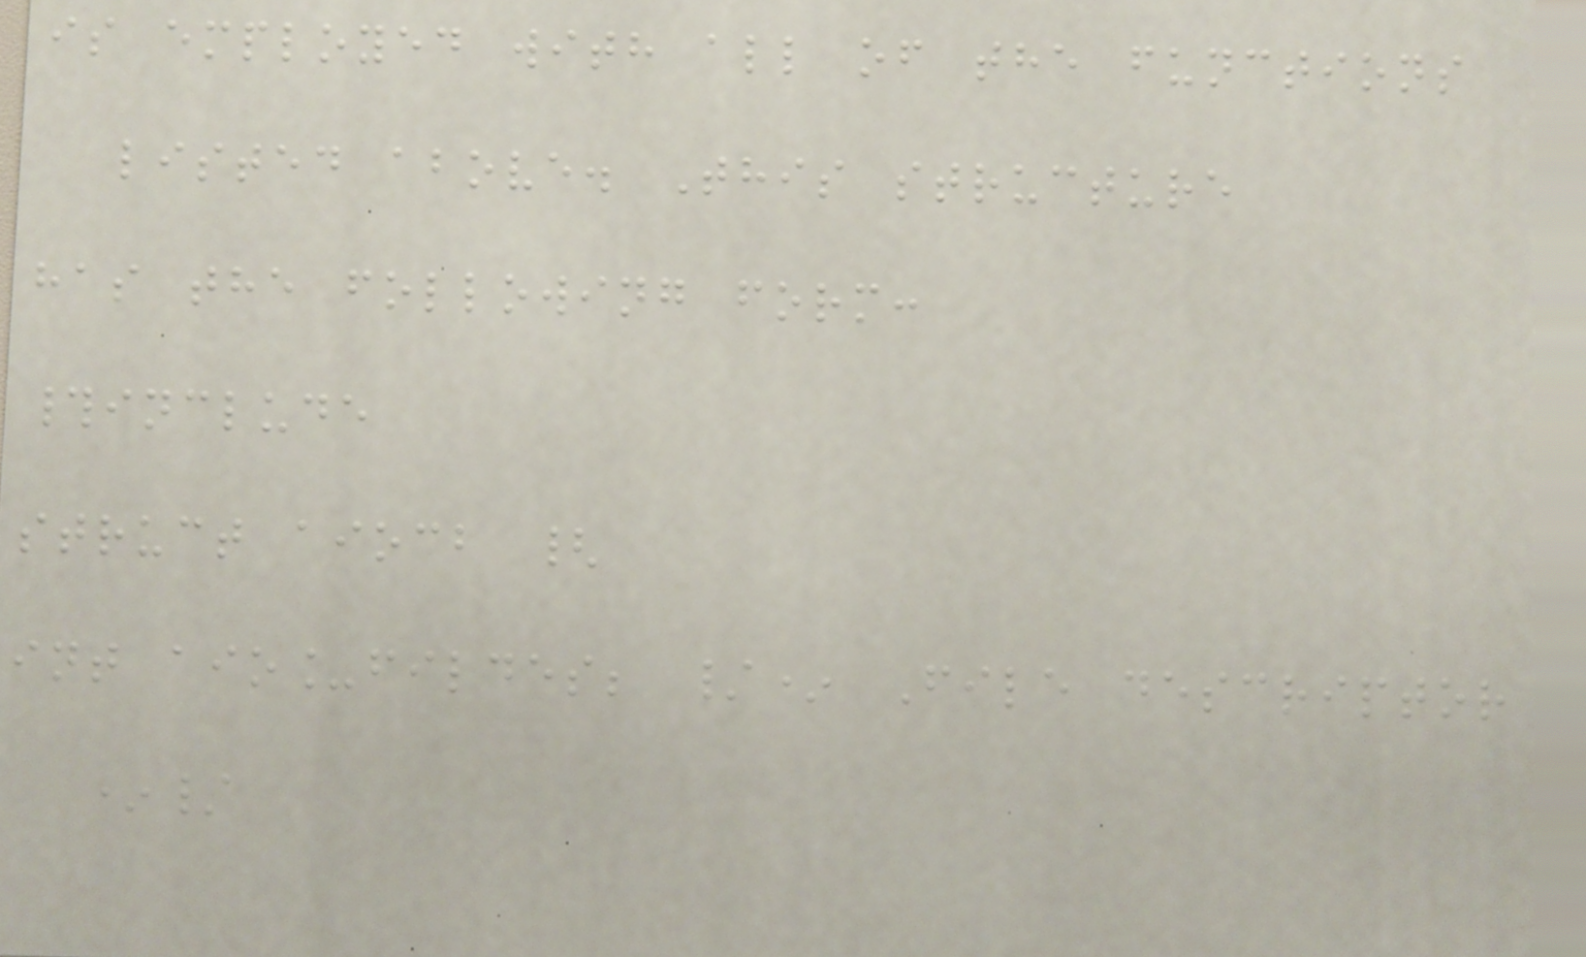is employed with all of the functions
listed above. This structure
has the following form:
#include
struct aiocb {
int aio_fildes; /* File descriptor
*/
